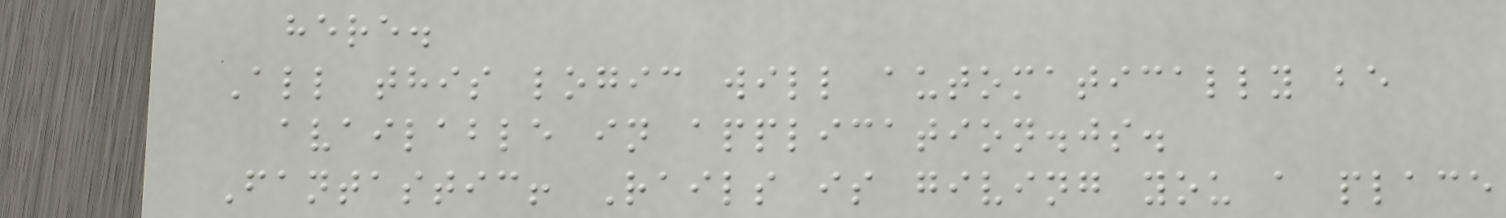here.
All this logic will automatically be
available in application.js.
Fantastic! Rails is giving you a place
